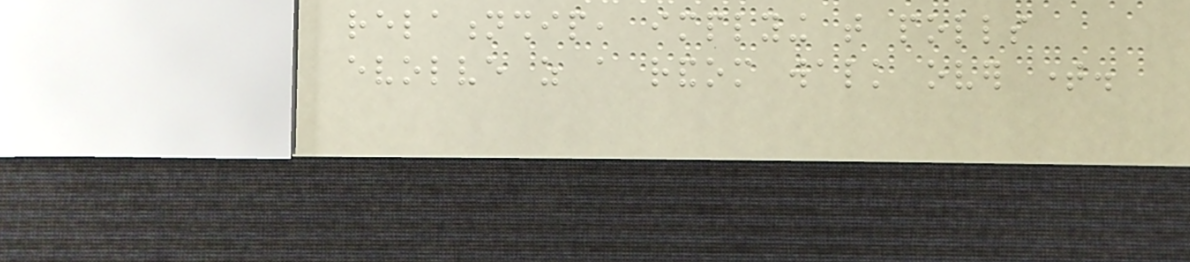relationship, implying that polls
evolve as a random walk over time.
